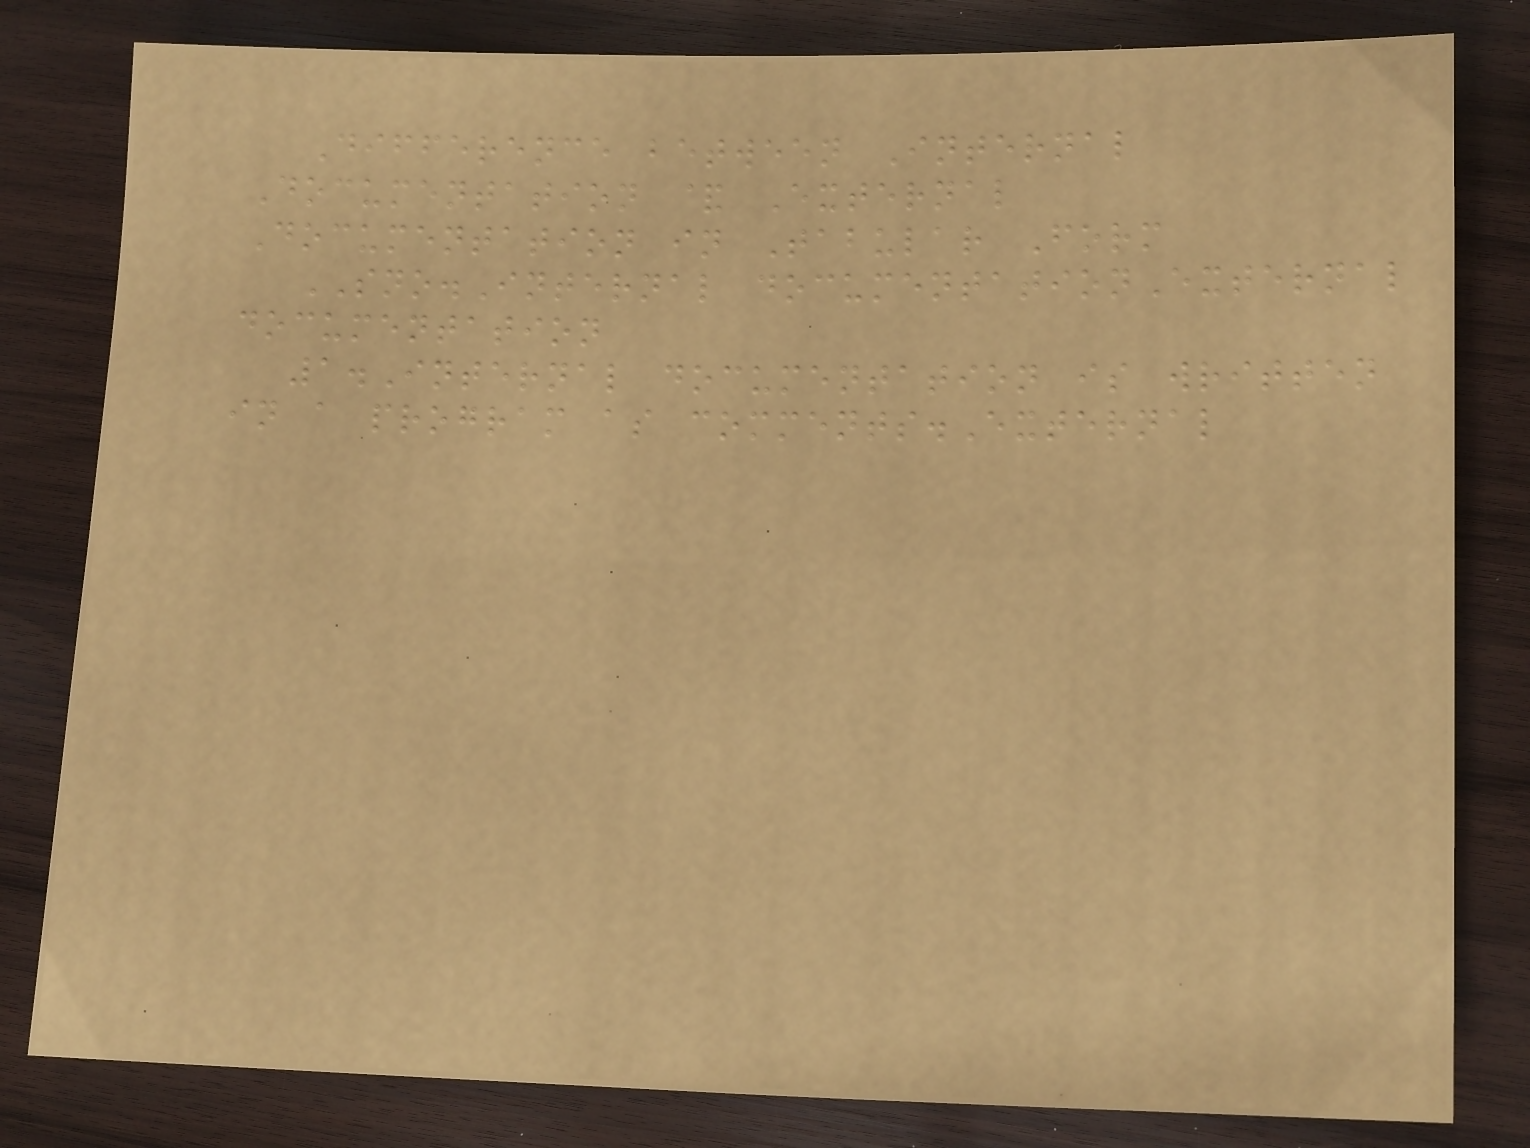Difference between Internal
Documentation & External
Documentation in Tabular Form
SNO.Internal documentationExternal
documentation
1.Internal documentation is written
in a program as comments.External
